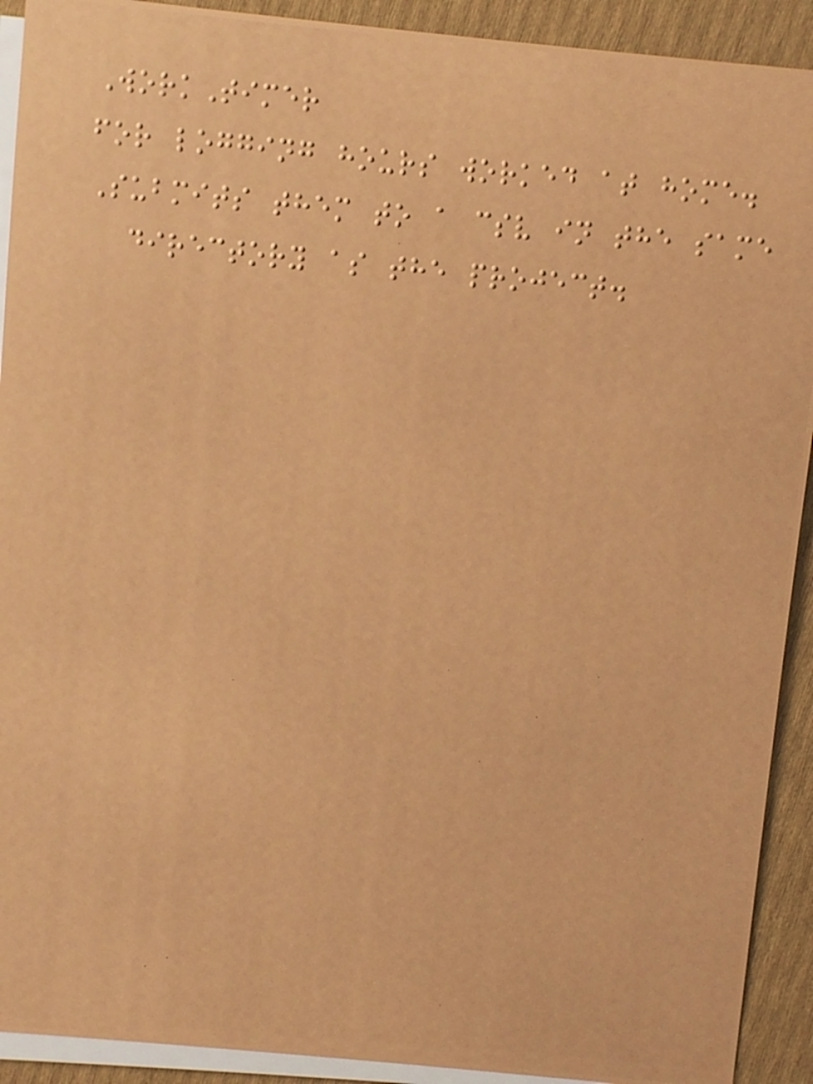WorkTimer
for logging hours worked at home.
Submits them to a csv in the same
directory as the project.
